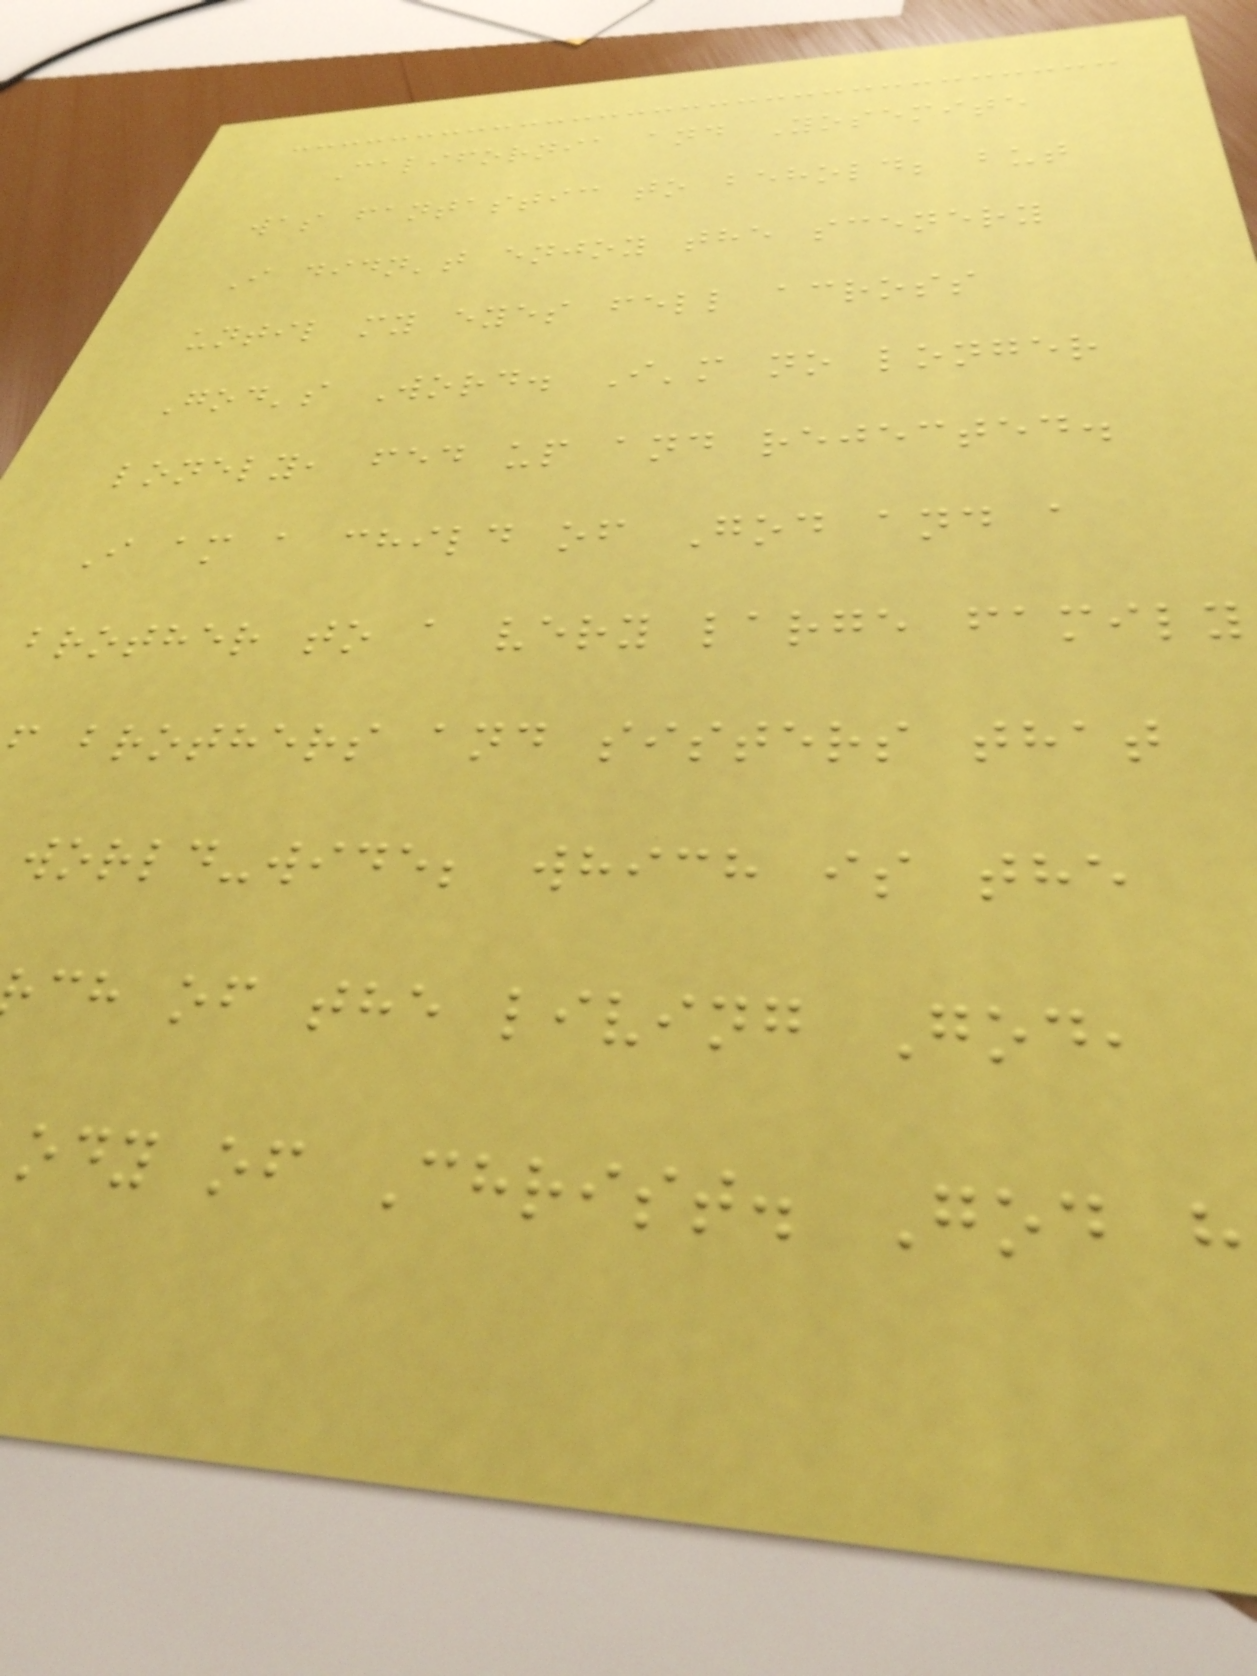California and Yosemite
was fantastic to behold; but
I didn't enjoy the scenery
until my eyes fell across
God's Word. I'm no longer
lonely, fed up and rejected.
I am a child of God and a
brother to a very large family
brothers and sisters that
world-wide; which is the
ch of the living God,
ody of Christ. God h
